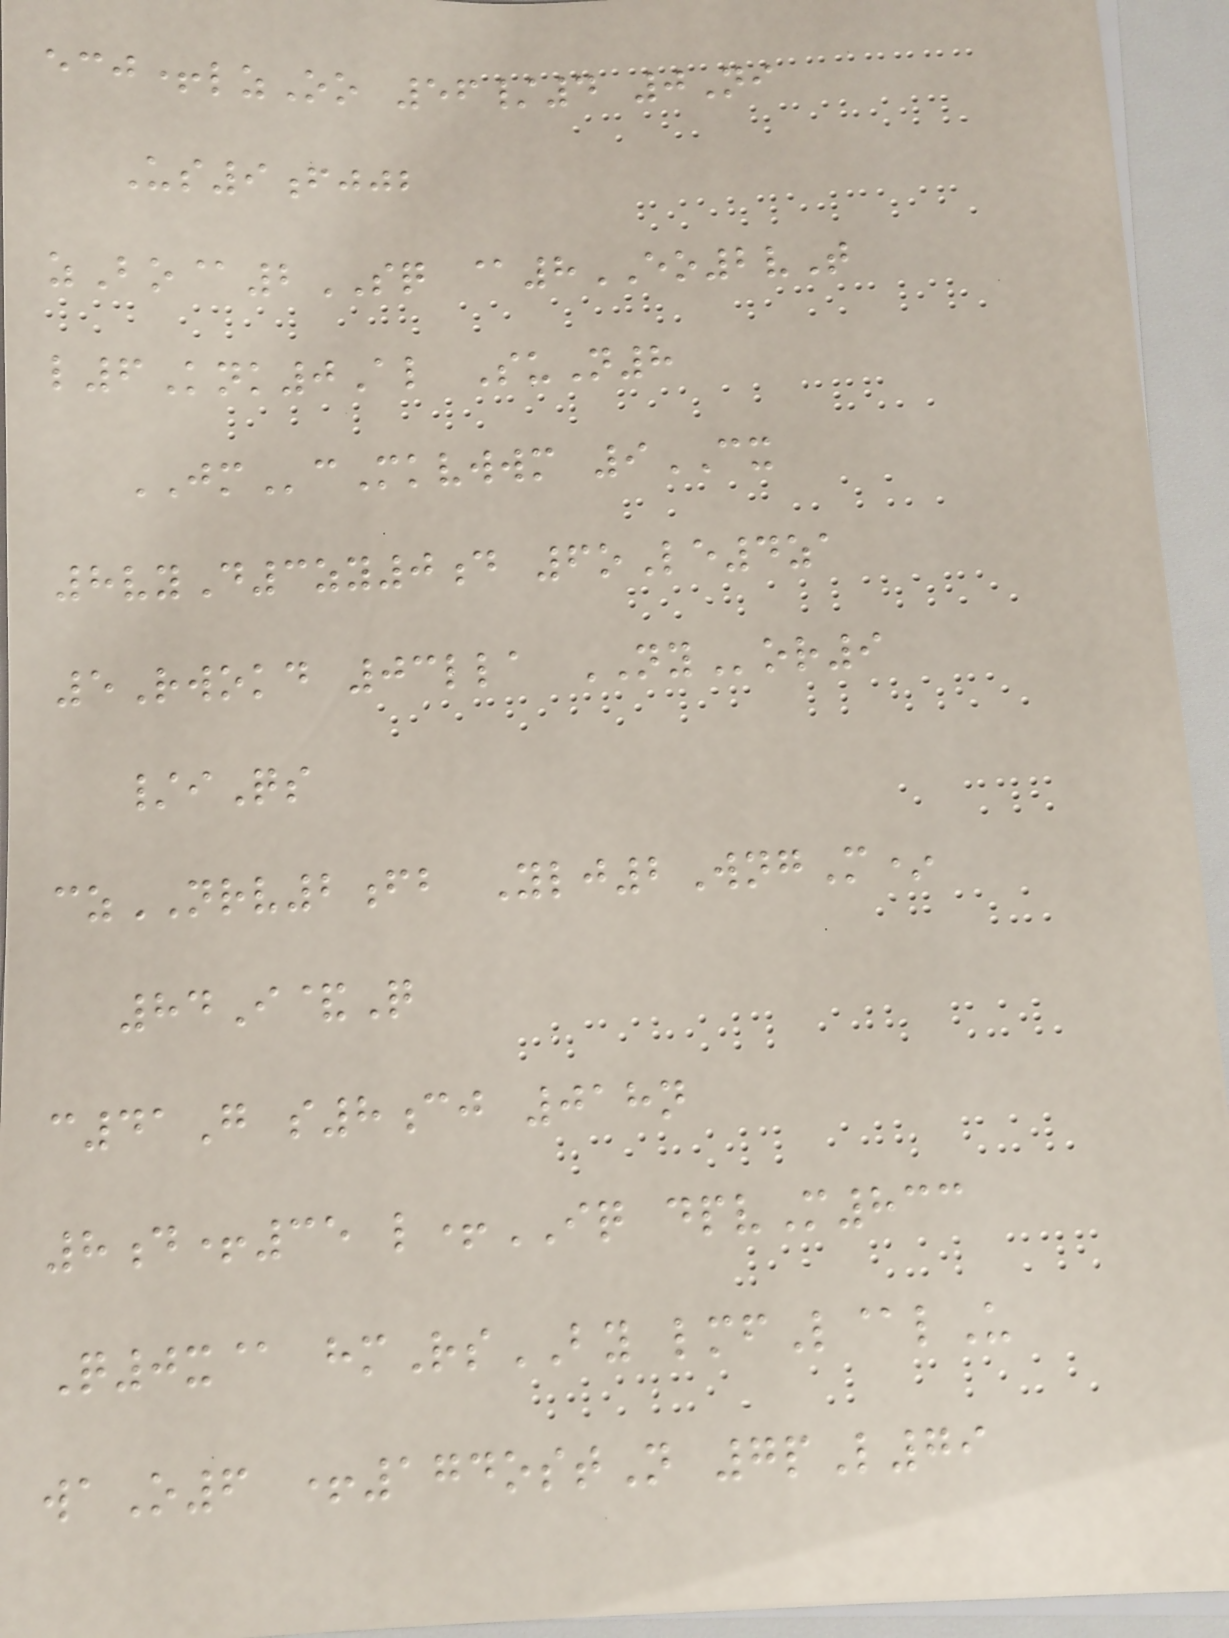ecj+lzOo 56/4 0Ni
Us9fjjb
zBo@2SQ @8EO2vT
l6Knk0Al SuN8
JMcMkvwwm 9CX
8vyD3zy0d 6oLe4za
5Rwokd 03lla NYor9
/iQs
czNRV2fb Ylj2WngM*
84I&Q
c41G s8cj 018n
8d+35 l+IQ dpvM833
Q0x@ hmRsBY lmfL@lU
waO6 +174ostN 7pL79
